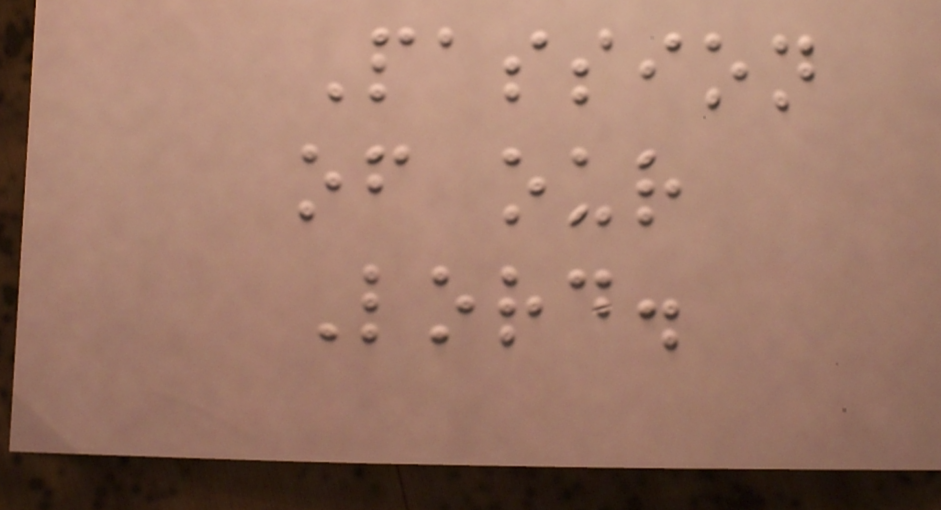Passion
of our
Lord.
